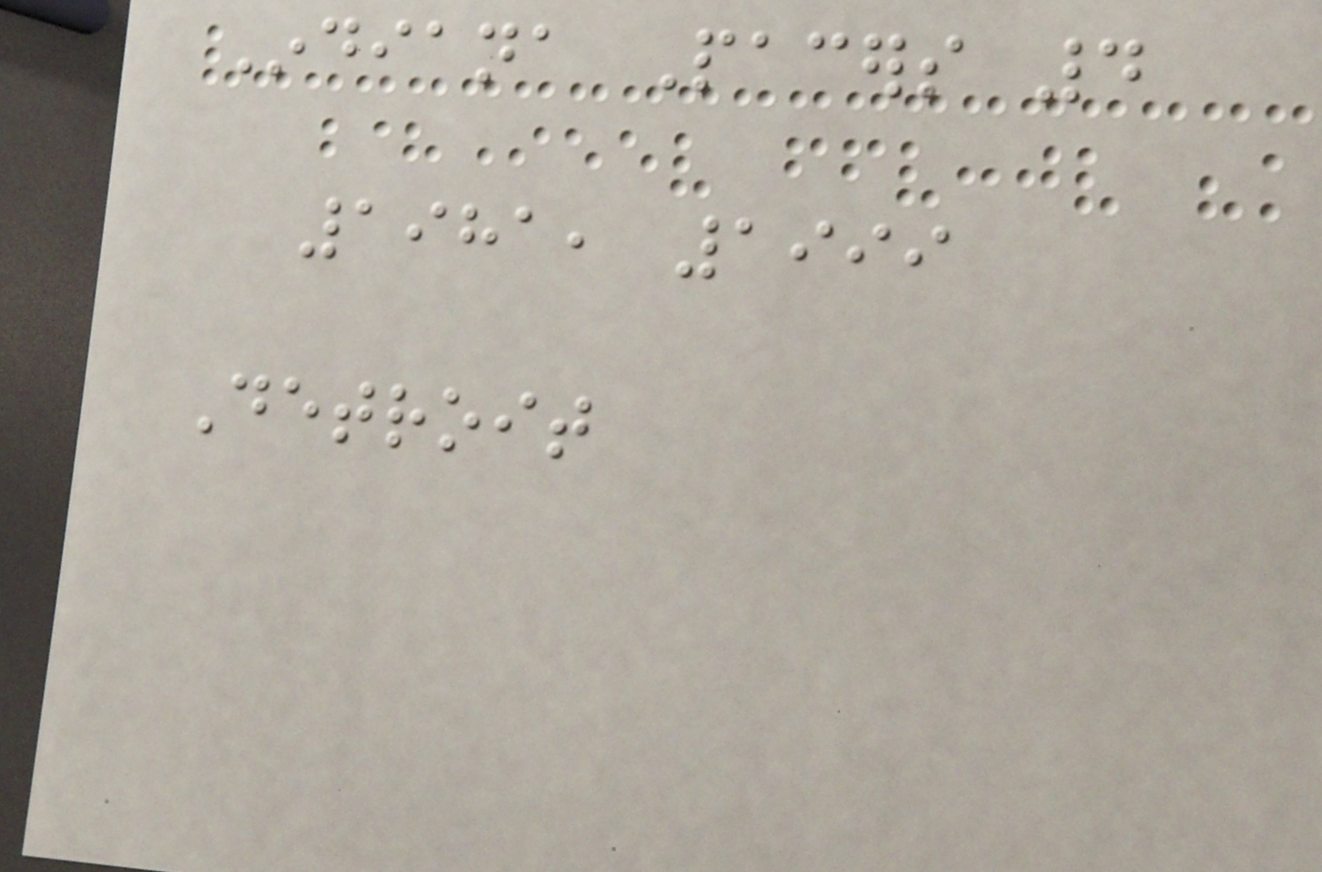Indiana Pacers 4
1981, 1999
Detroit
